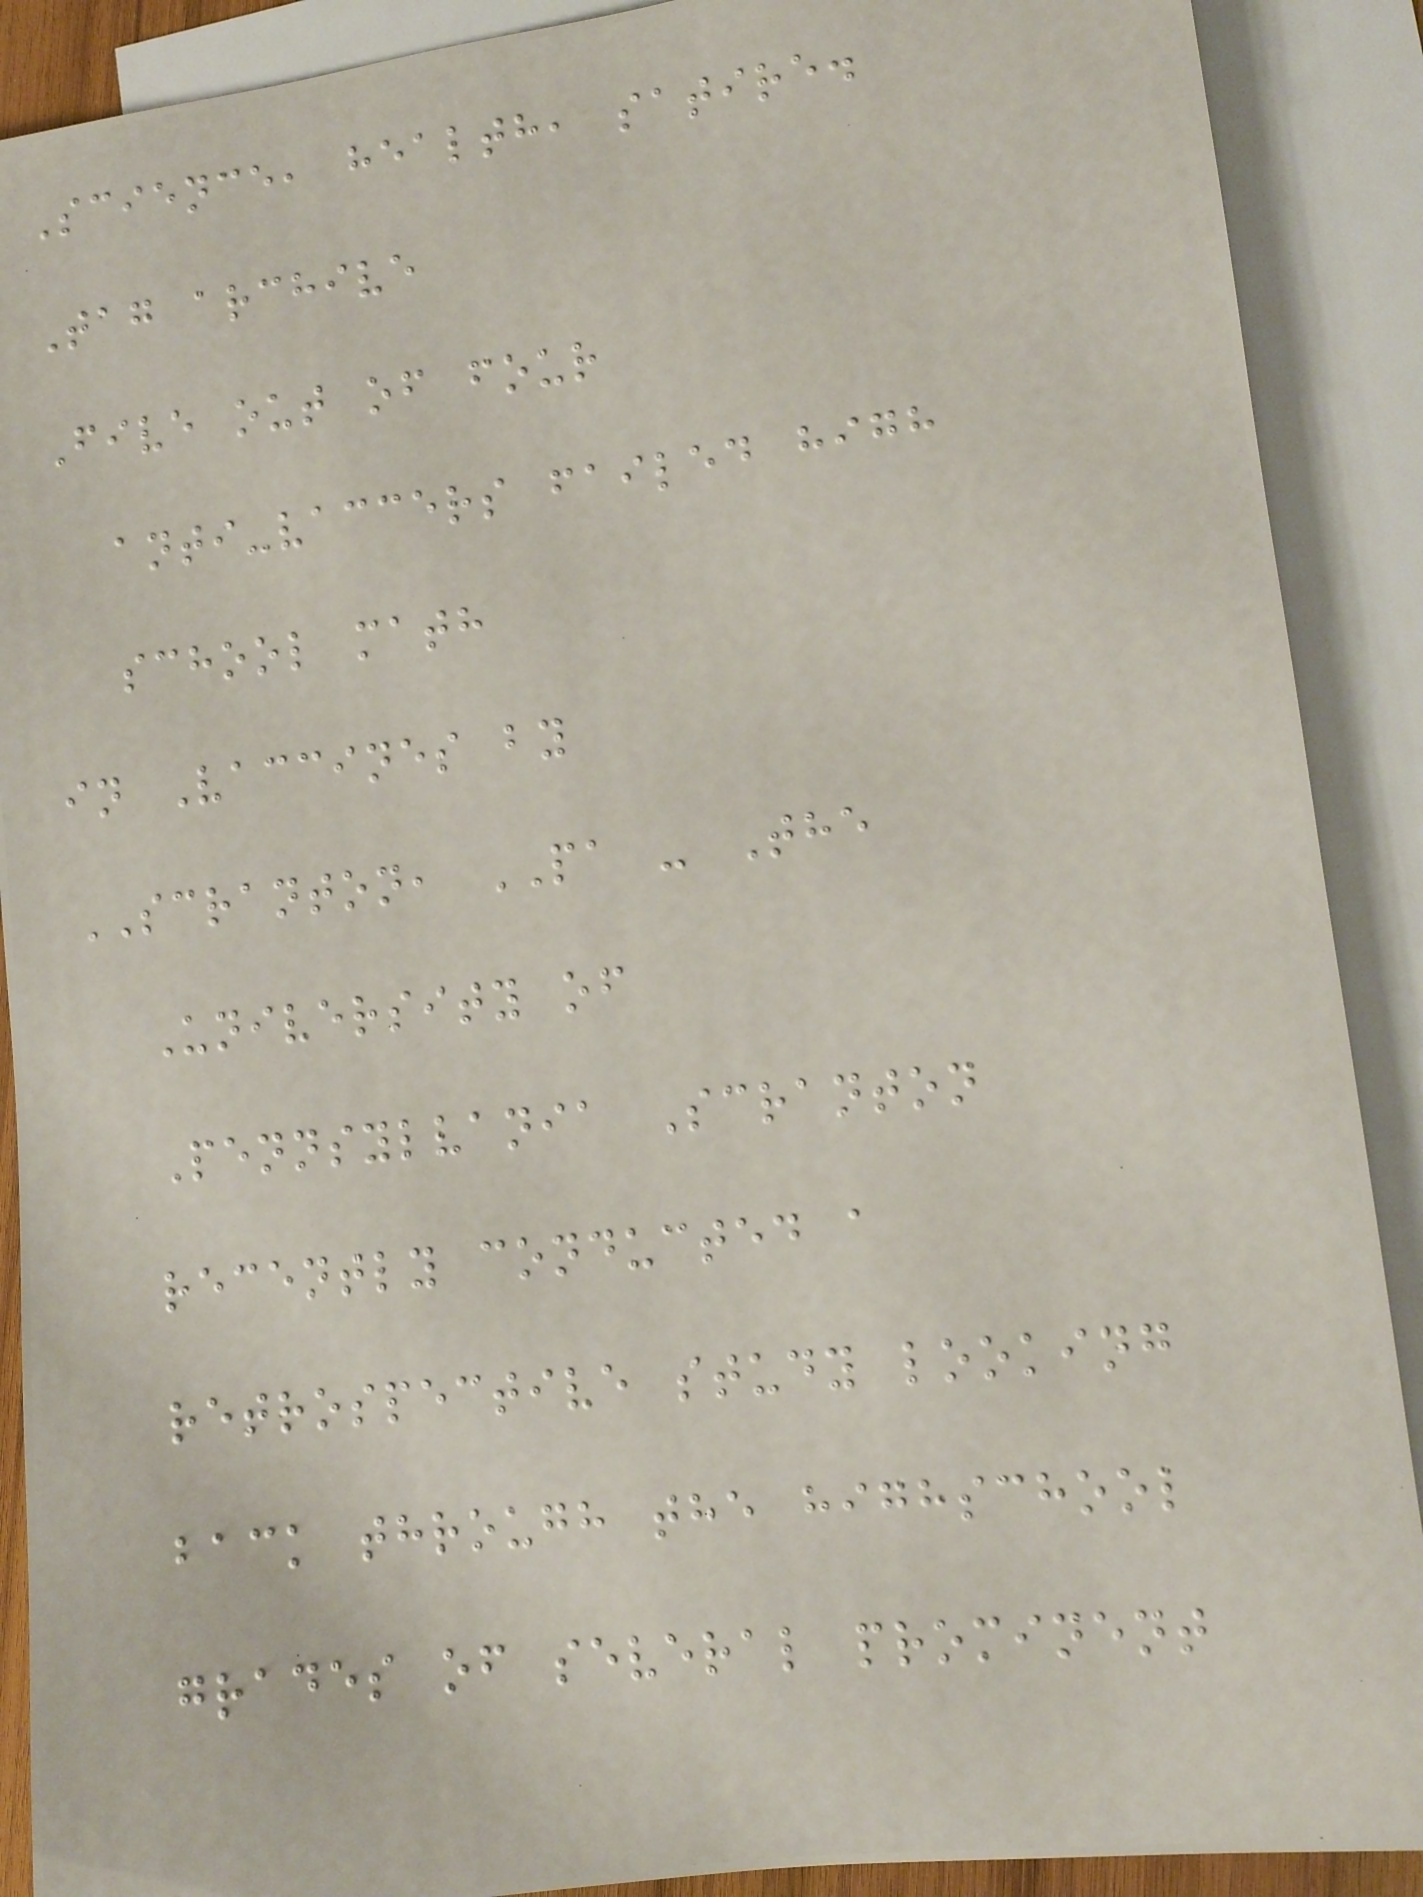Science, health, satire.
Tag archive
Five out of four
anti-vaccers failed high
school math
in Vaccines by
SCRANTON, PA - The
University of
Pennsylvania Scranton
recently conducted a
retrospective study looking
back through the highschool
grades of several prominent
